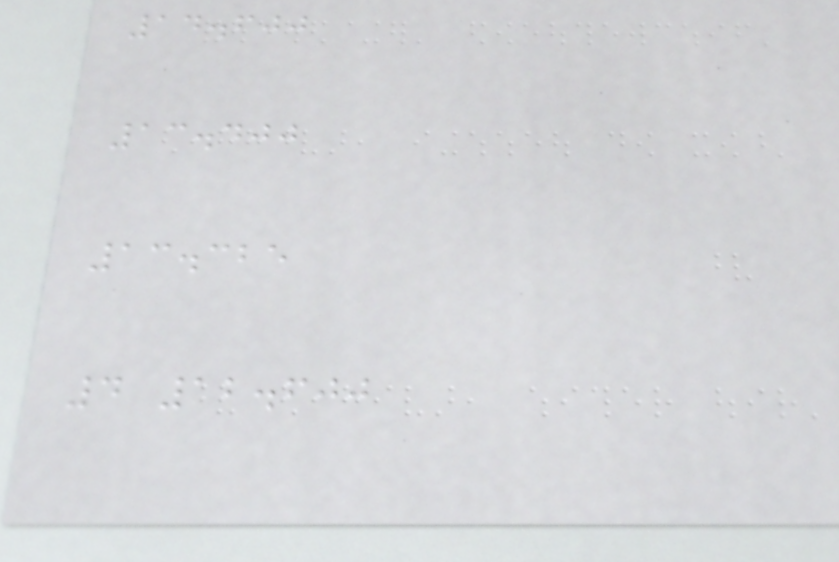14.600
13.400
13.325
4 12.600
